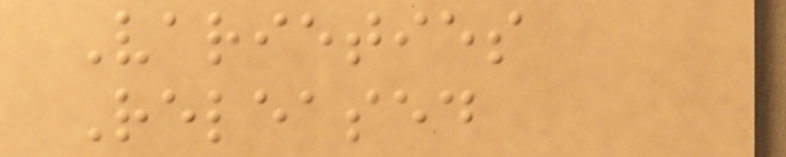Varieties
Released
